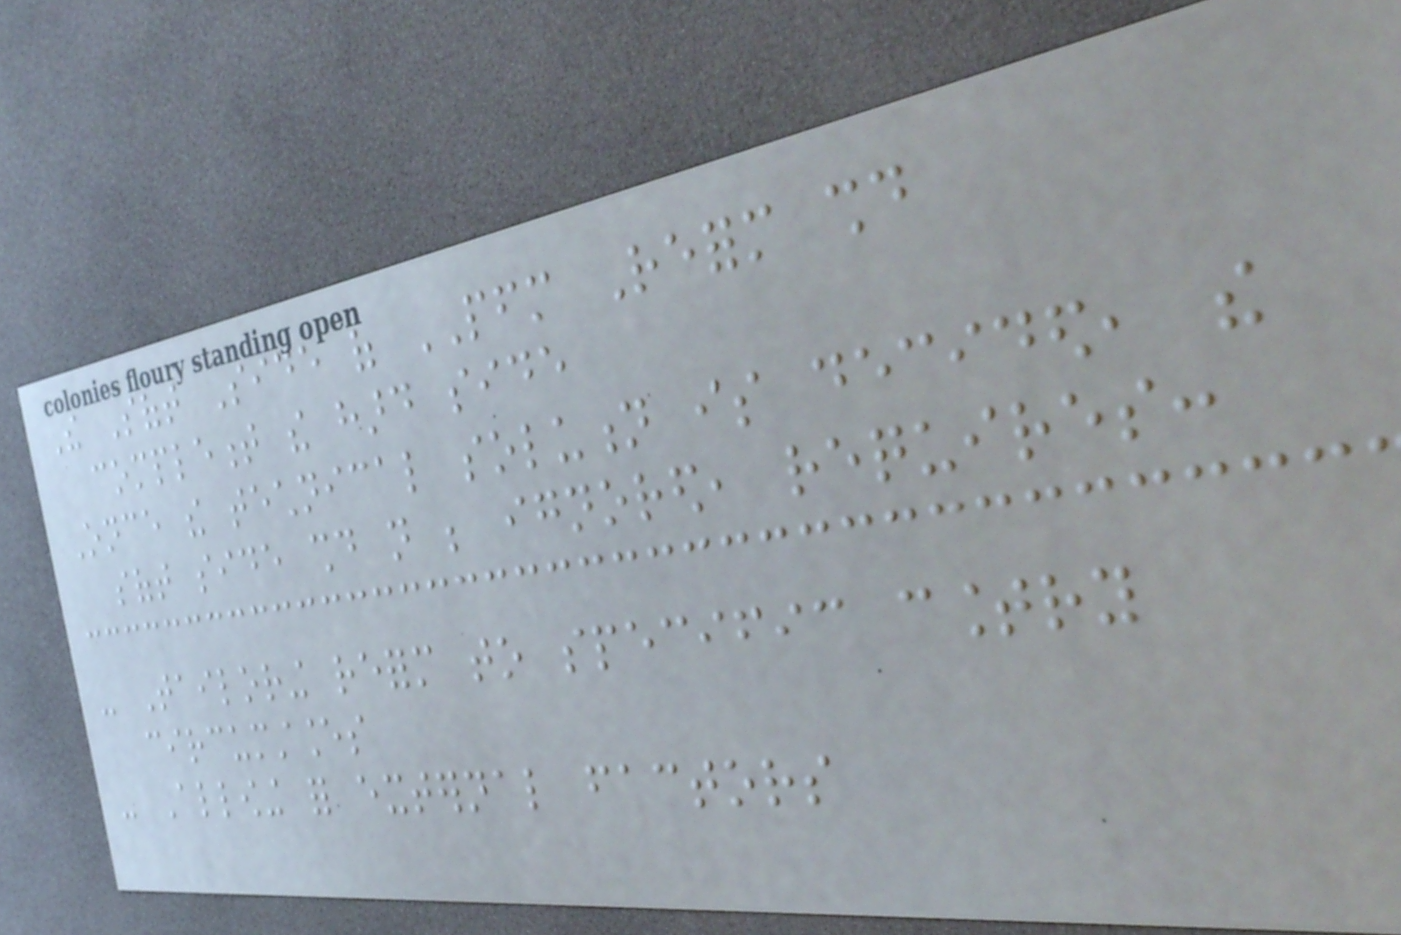The Soft Side of PFM Reform should
complement the hard side
Once the technical solution is decided, the
soft side should not be ignored, requires:
- Tailoring reform to specific country
circumstances
- Allowing for external factors
